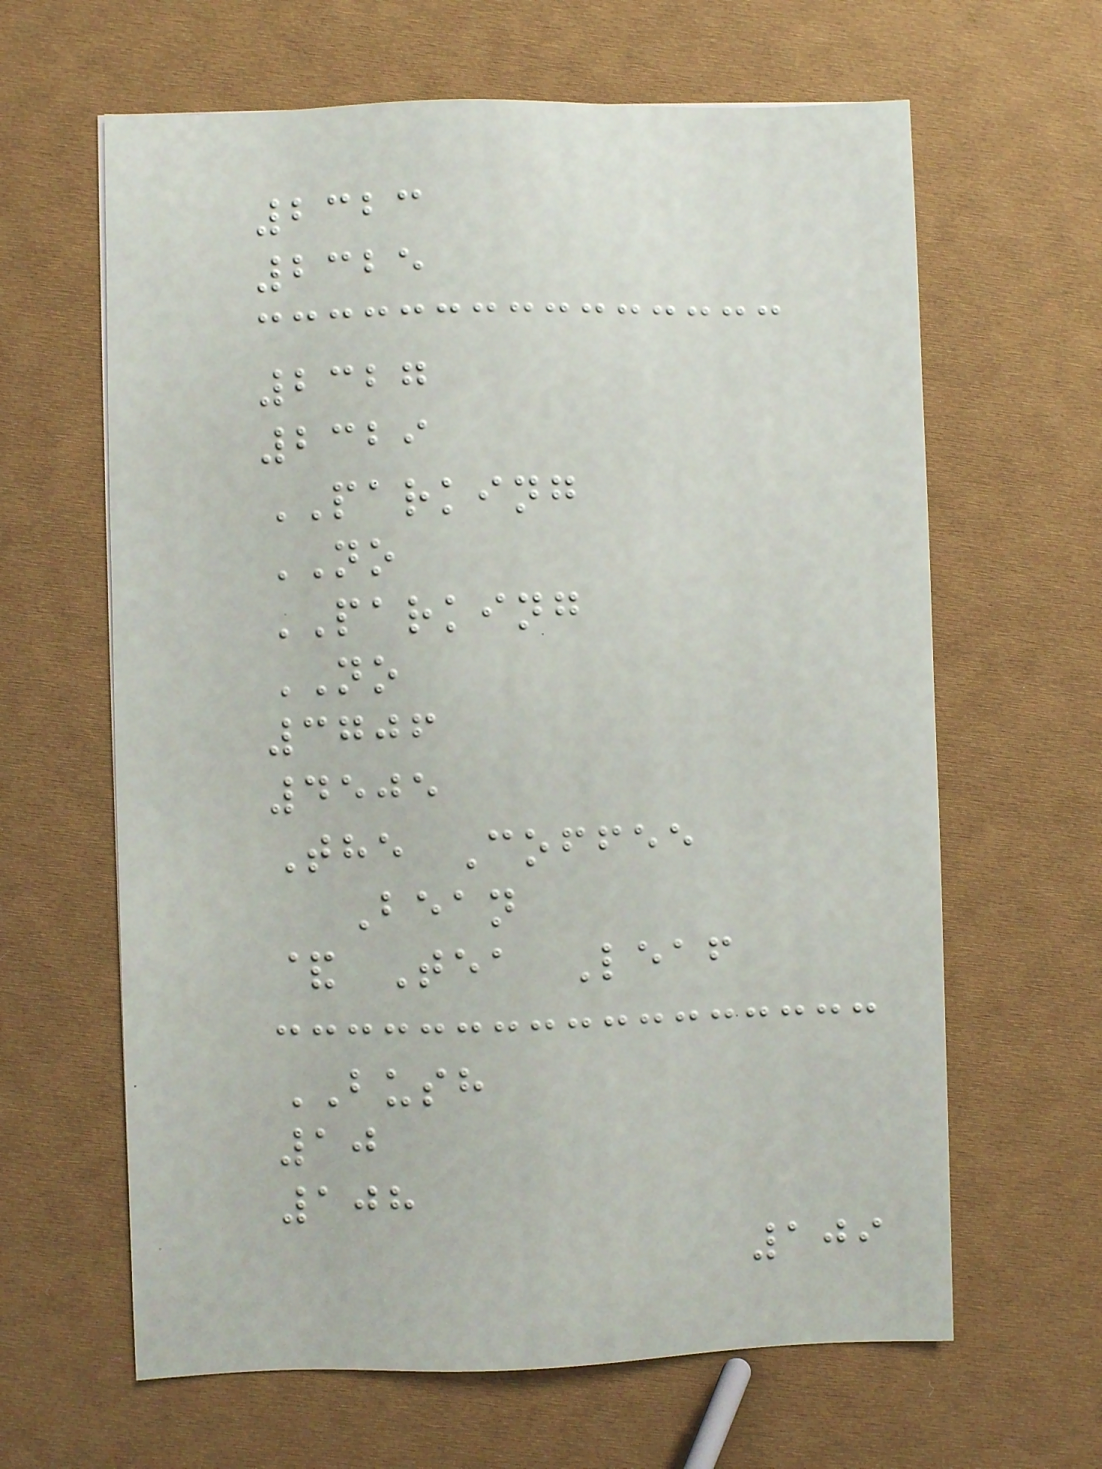2323
2325
2327
2329
PARKING
NO
PARKING
NO
3706
4505
The Coffee
Bean
& Tea Leaf
BUSH
10
108
109
